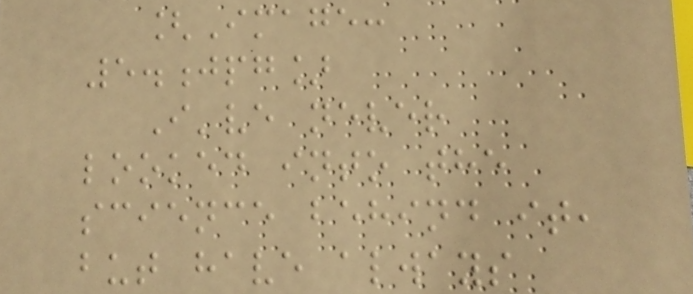[Image:
5.jpg]
I've never
looked into the
science behind it,
but have always
